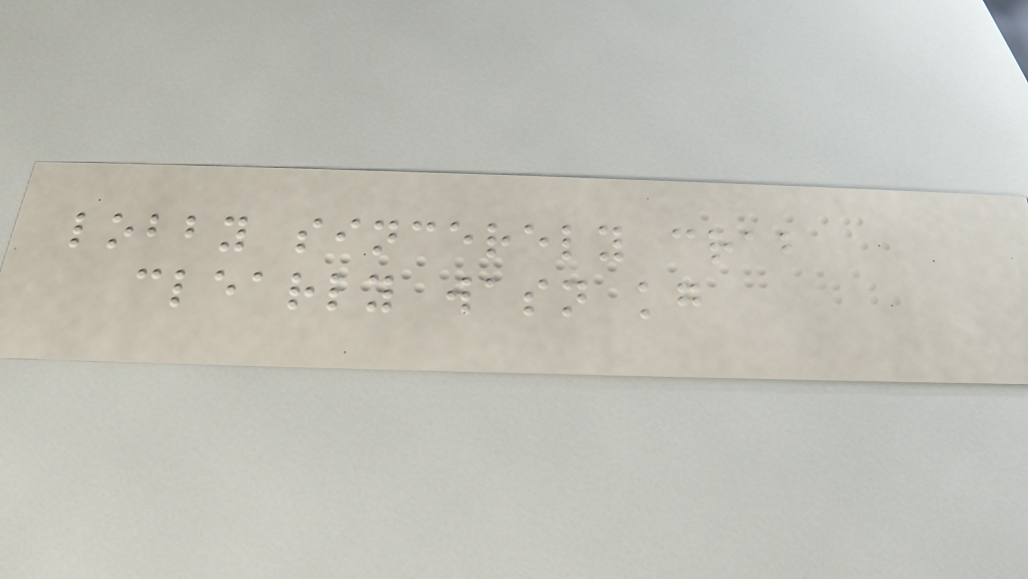lobby sincerely crab
clearly wasn kg
